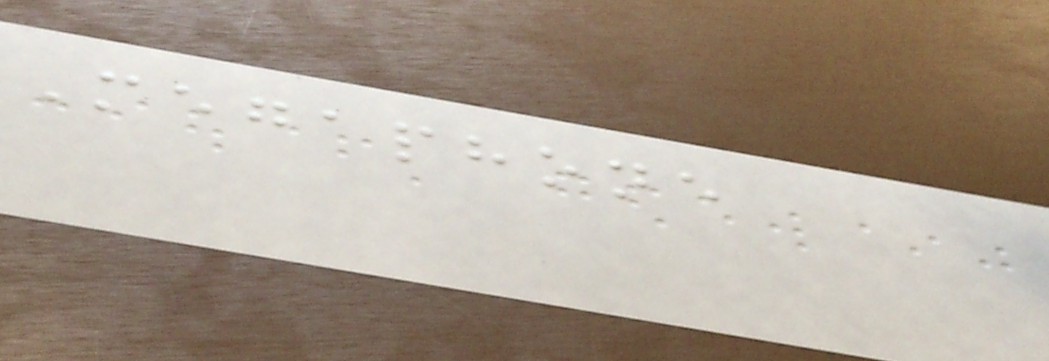Megaphone
